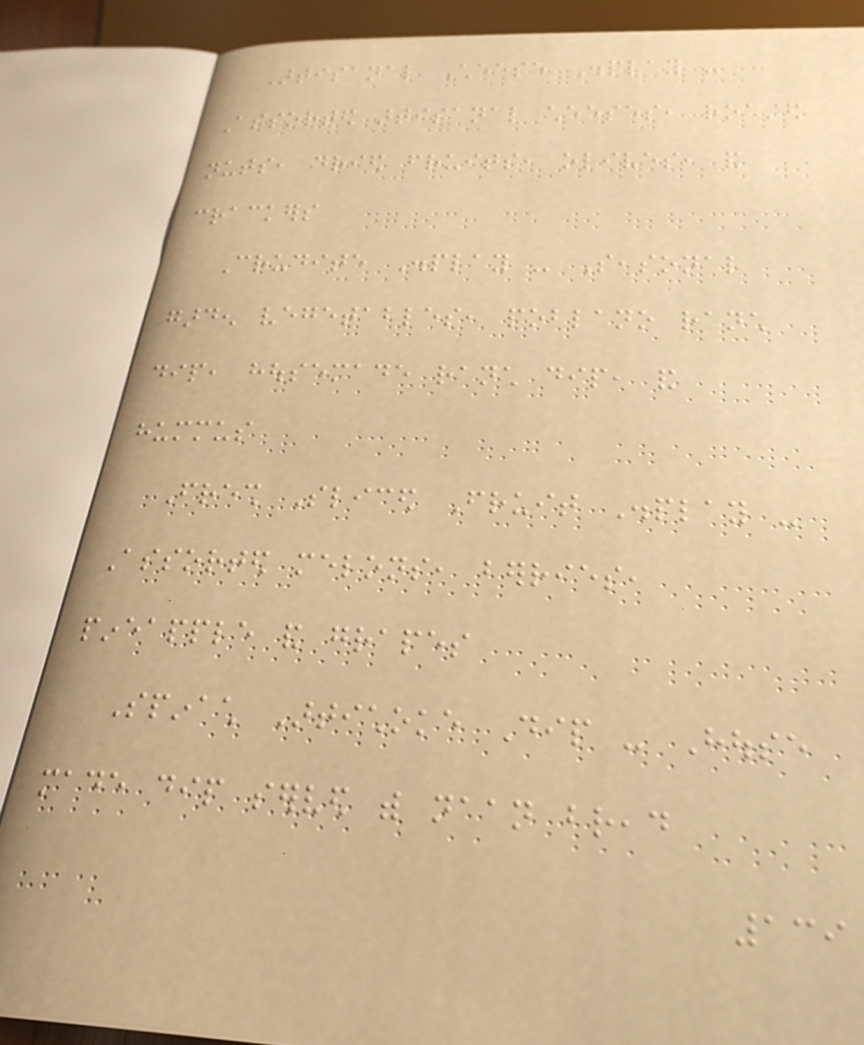Artisanal Cheese Display -
Assorted artisanal cheeses, roasted
nuts, dried fruits, olives, and
crackers
Crudite Display - Seasonal
garden vegetables, poblano ranch
dip, housemade ranch dip, and
hummus
Fresh Sliced Fruit Display -
Assorted melons, berries,
pineapple and grapes
Spinach Artichoke Dip - House
made dip served with naan bread
139
